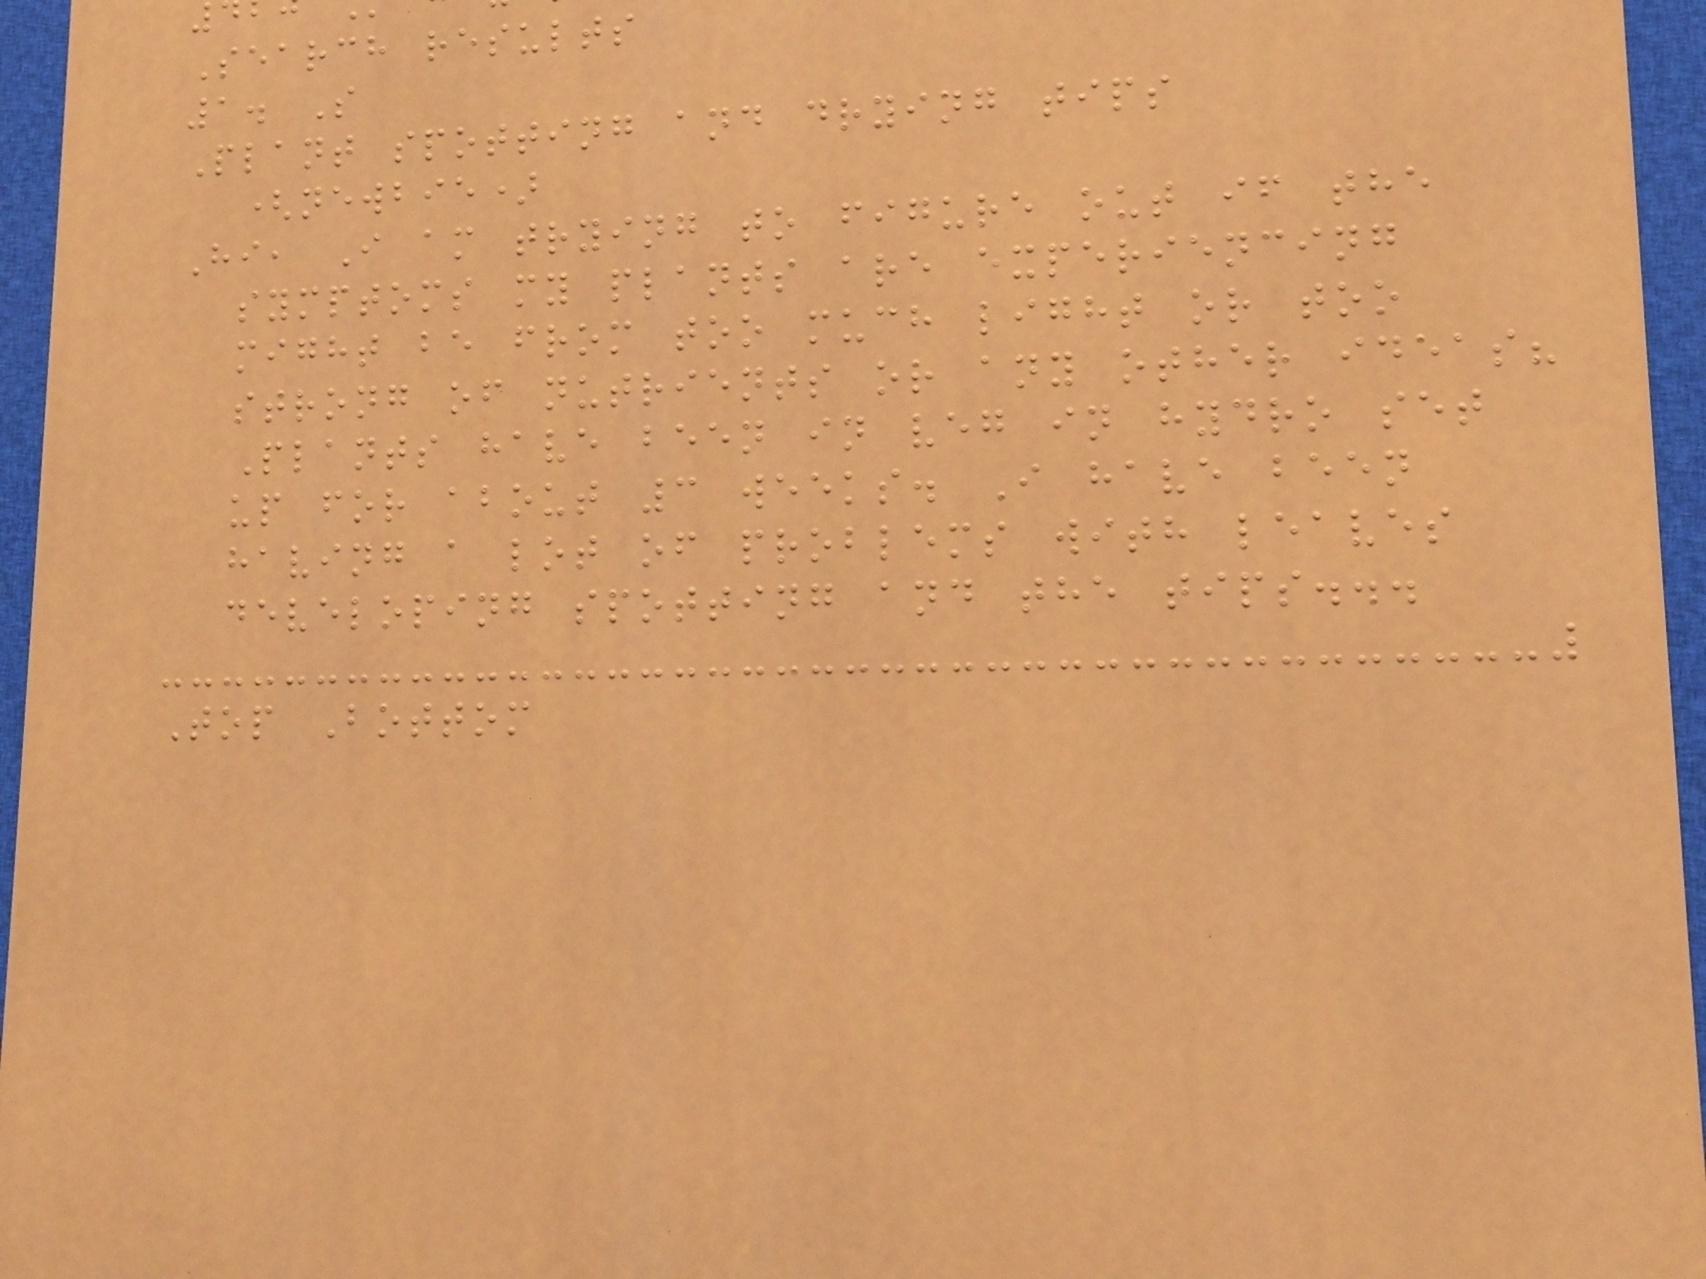Search results
1. S
Plant spotting and drying tips
(newbie)
Hi, I am trying to figure out if the
symptoms my plants are experiencing
might be from too much light or too
strong of nutrients or any other ideas?
Plants have been in veg in hydro set
up for about 3 weeks. I have been
having a lot of problems with leaves
developing spotting and the tips...
Top Bottom
